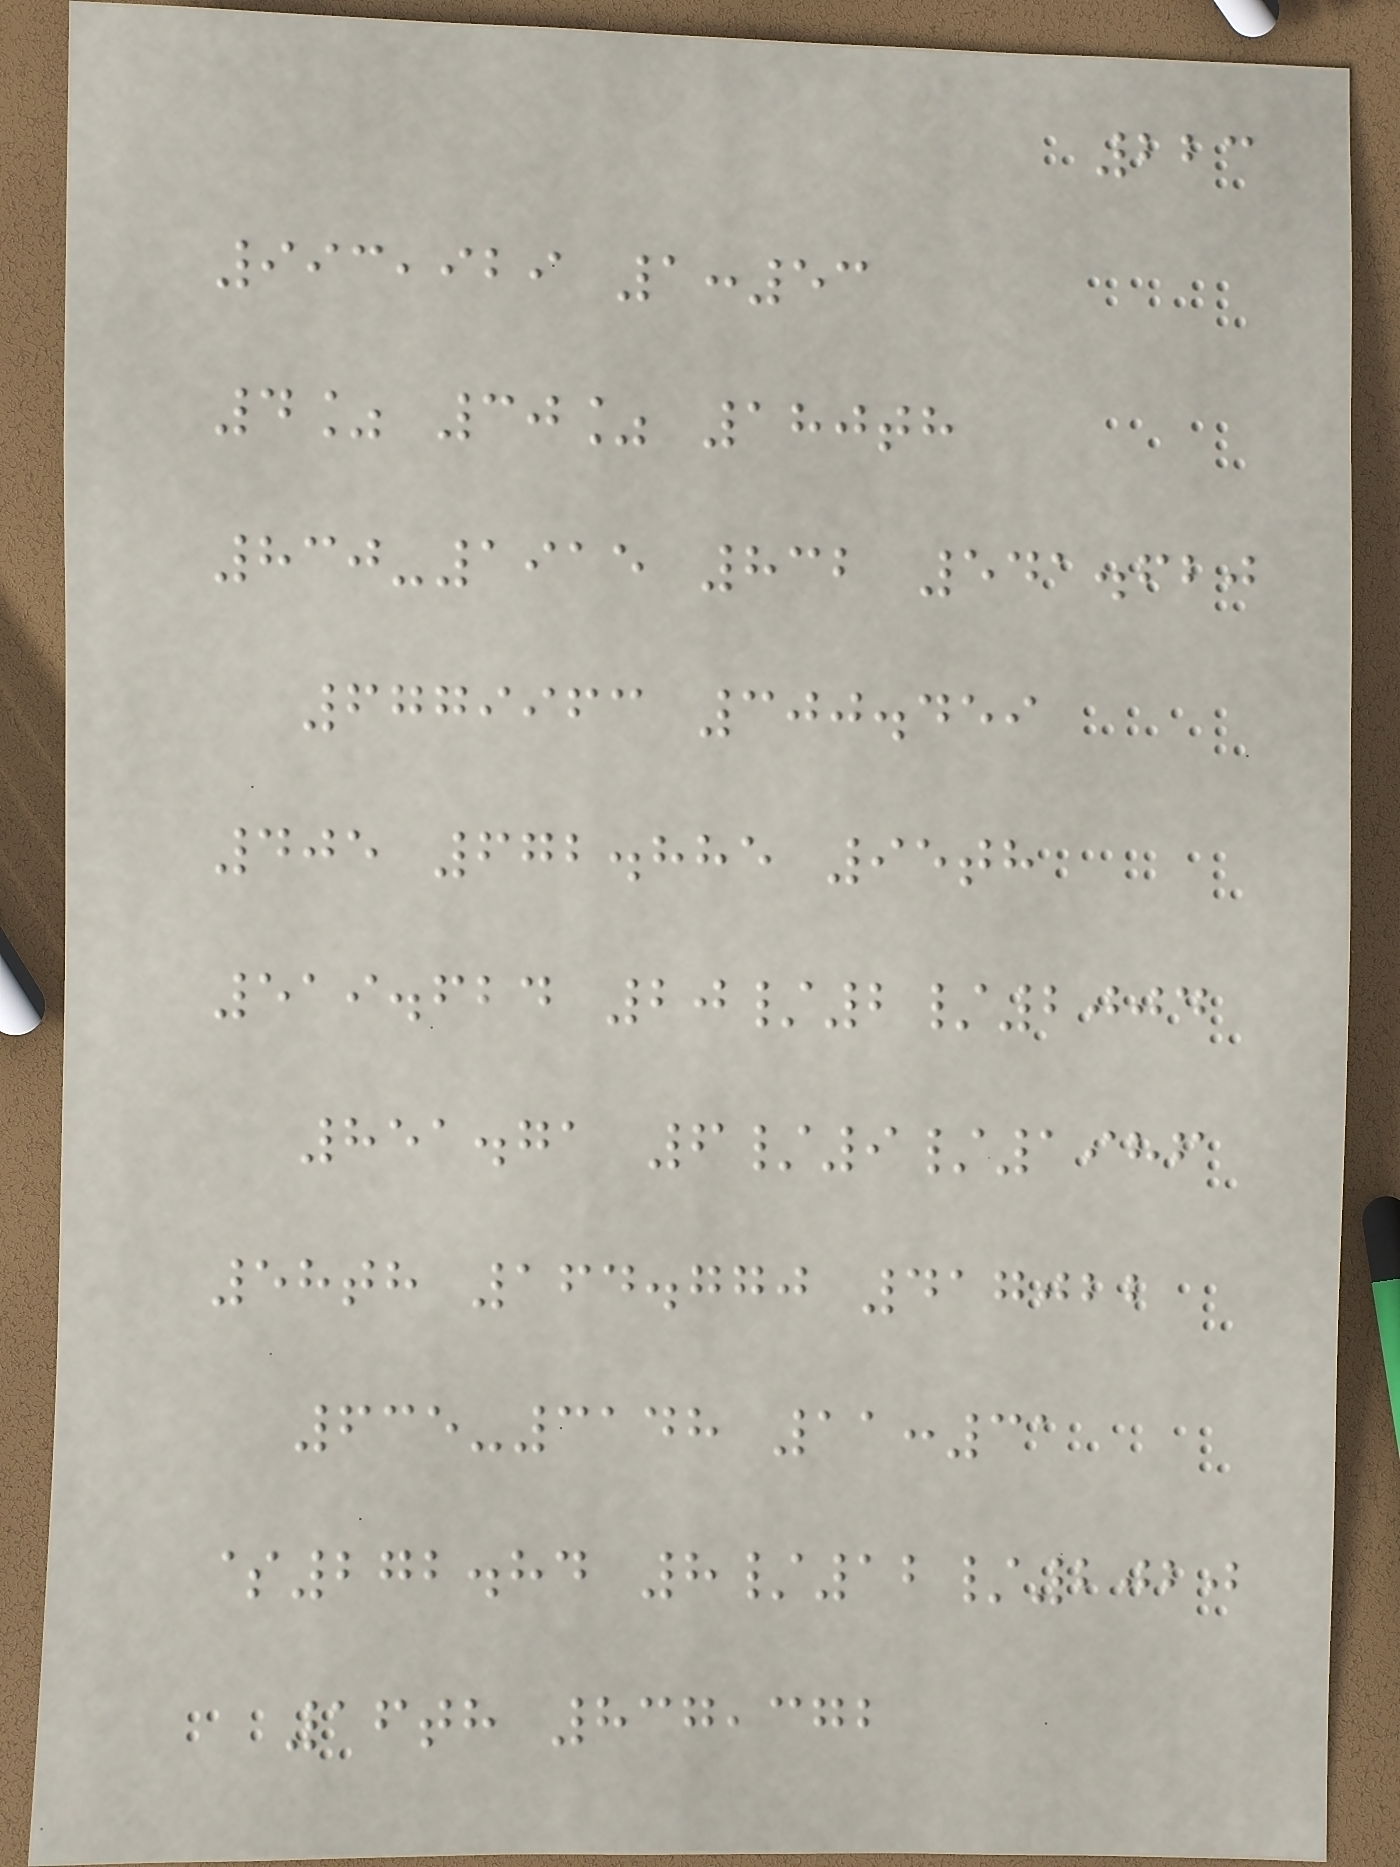223
993,929 1:53
4% 30% 180th
830-1915 832 541.620
6779963 300.459
405 672.885 95th
519.624 20/2/2004
851.71 6/9/1986
58th 164.770 417022
635-3148 11:31
$272.84 8/12/2020
16th 837,372
